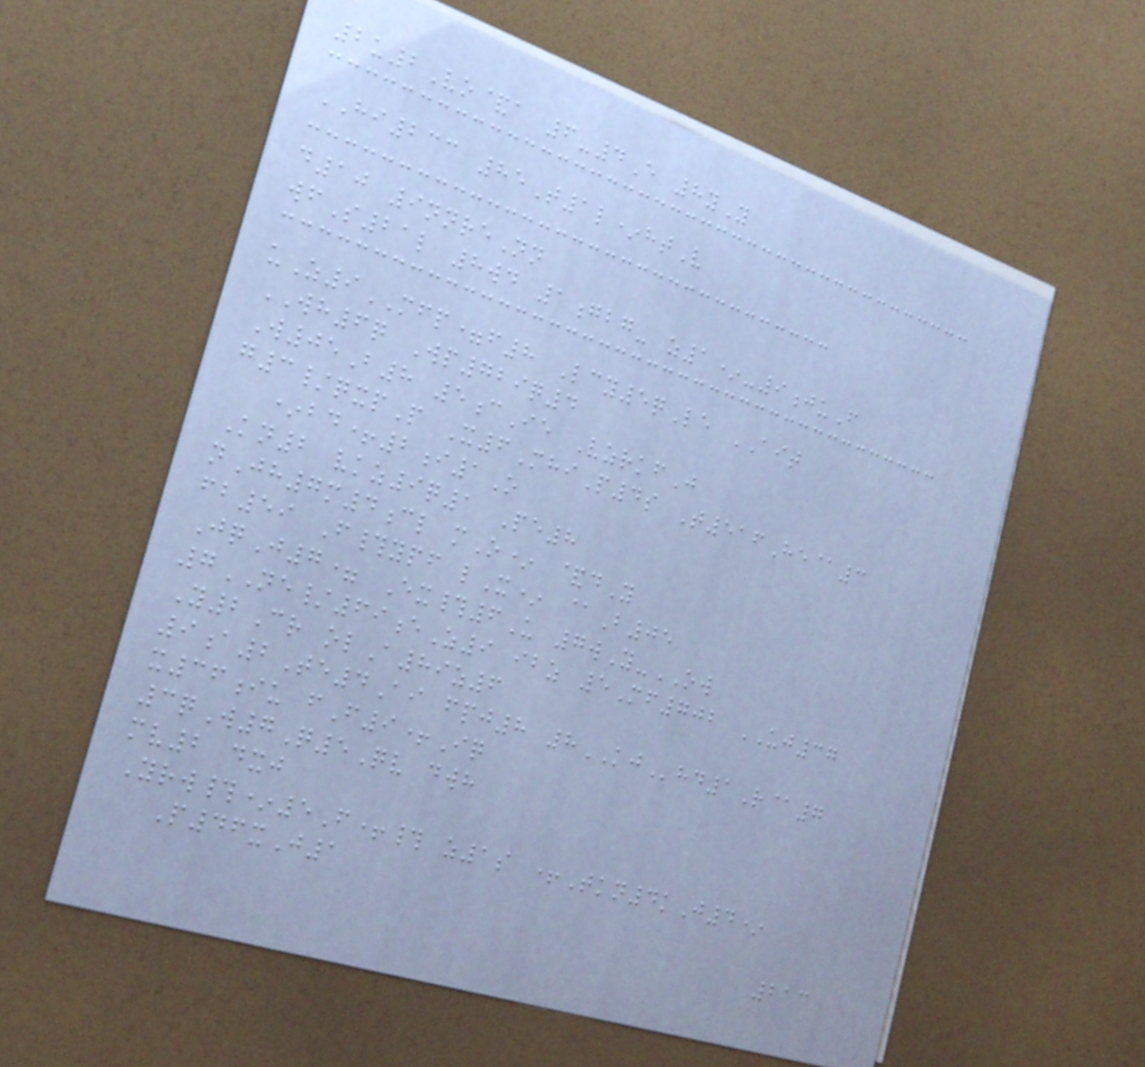2u2Vo&a 6-4E 8yY
HI233 85T1l*htV
d10 9nnreNn
wfS21l 8wd 1gbg- z1*-9juF
uZ9MFP=f8 Lcy5qLe AIT
WH6q Wp729q4
W05B8 5cIe VzrkfJ
g3/qxpP X6MhiP4s T516He@3
*bd+2i1O
Kn2 vkz9q1 Pe8
nJh7m4cl mO* &dY
fb59 F#ypf lX* @B05
JqJ7= Ex#6U 7wY-OW
7NE/69eZ9 ibz 5Mf702 UJ37
Y2Cr olA89z6
9a2Te4Ai fpj8 8KJhd1R@7
x36iu fF9+Iq
3qW7Q5Qv dwh
mv2 dxj
Yrw#*5F+# z1s +Tkn4kJ4*
P46xJ1
213
